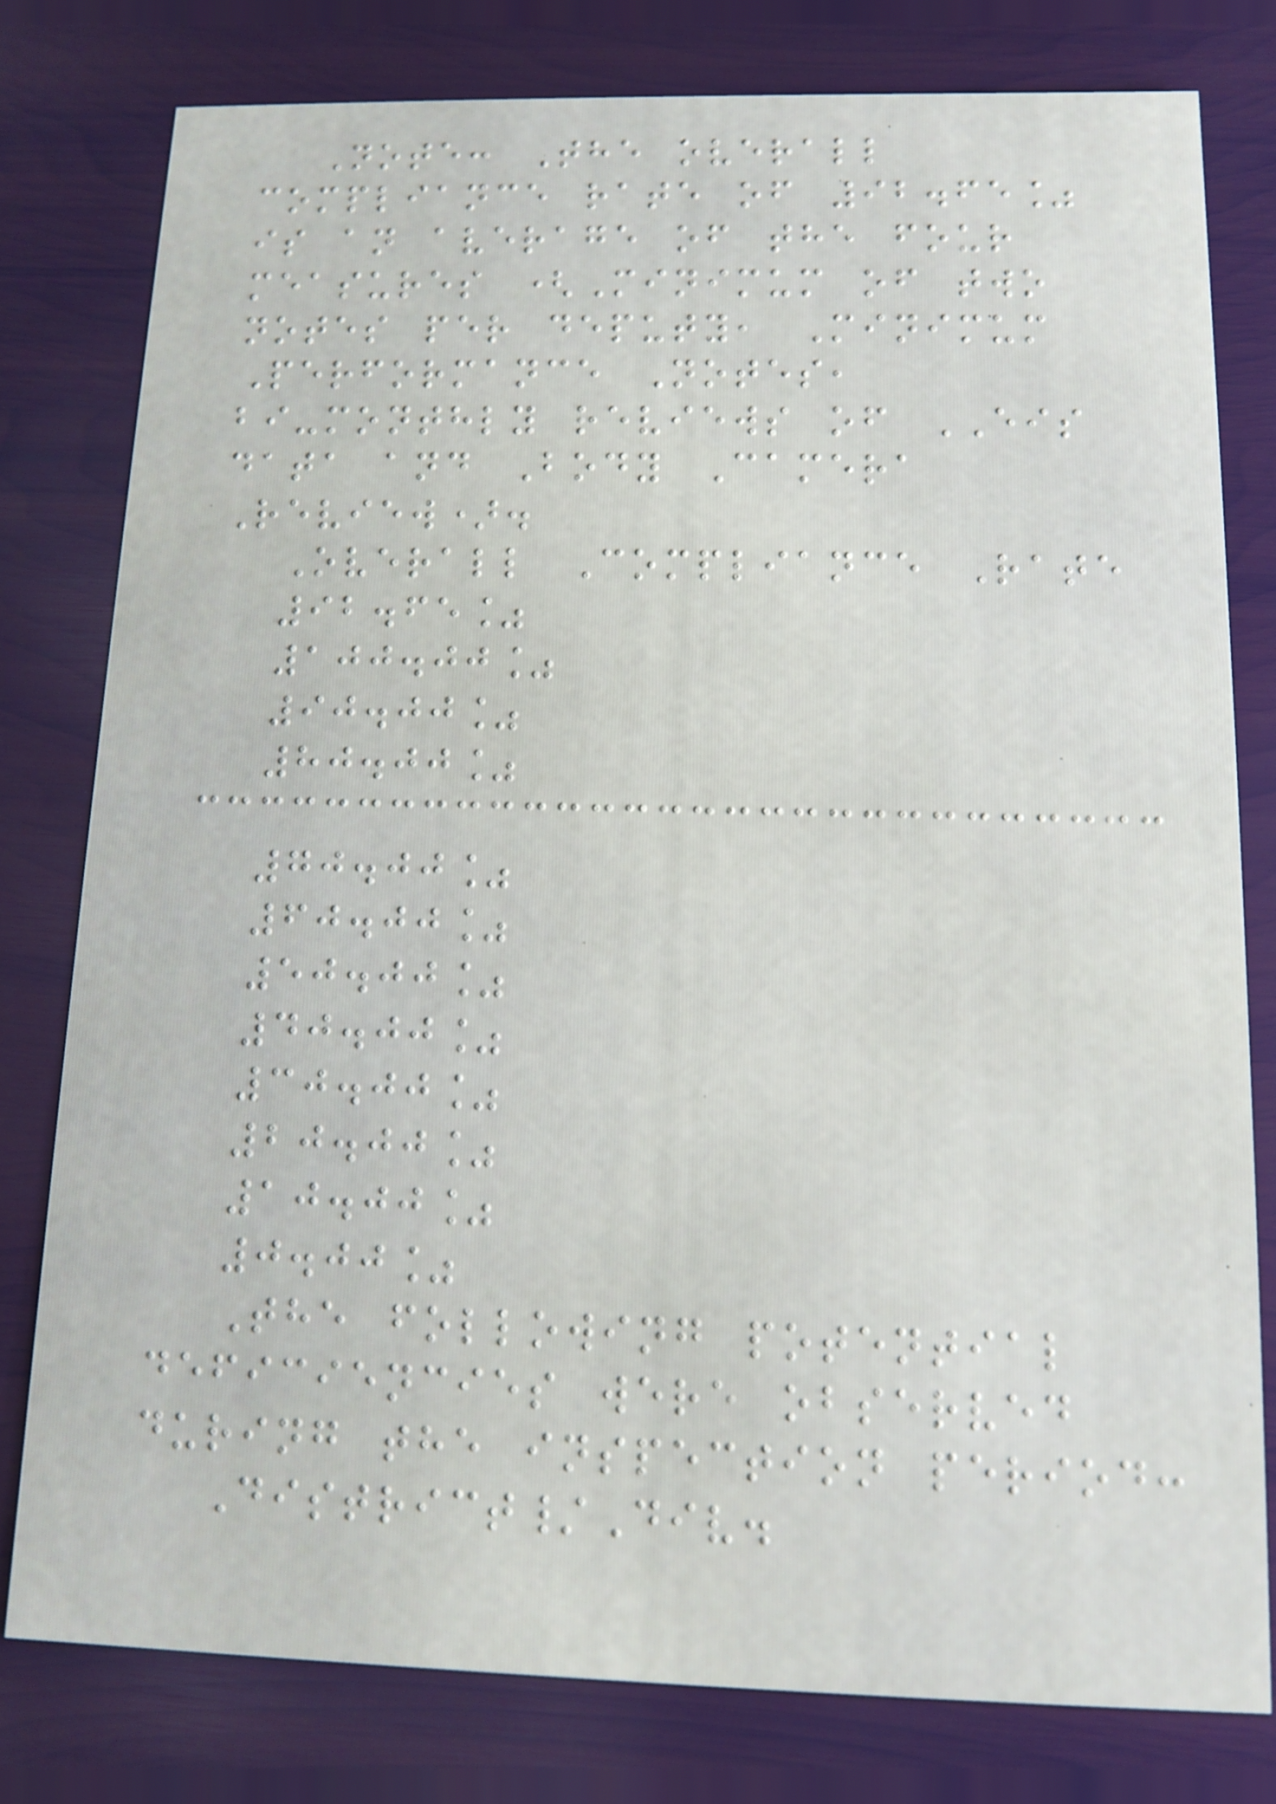Note: The overall
compliance rate of 92.65%
is an average of the four
measures (Minimum of two
notes per deputy, Minimum
Performance Notes,
bi-monthly reviews of EIS
data and Body Camera
Review).
Overall Compliance Rate
92.65%
100.00%
90.00%
80.00%
70.00%
60.00%
50.00%
40.00%
30.00%
20.00%
10.00%
0.00%
The following potential
deficiencies were observed
during the inspection period:
District/Div.
